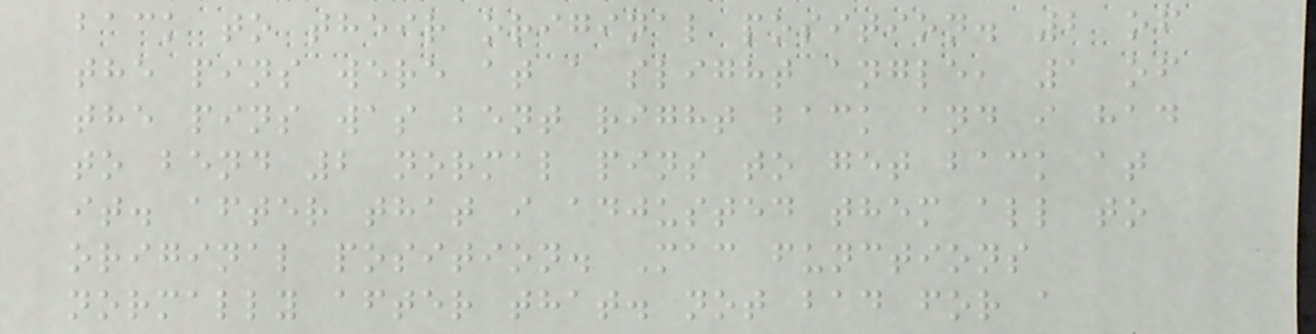back to their original position. 2 of
the pins were at a slight angle, 1 of
the pins was bent right back and i had
to bend 2 normal pins to get back at
it. after that i adjusted them all to
original position. Mac functions
normally after that. not bad for a
